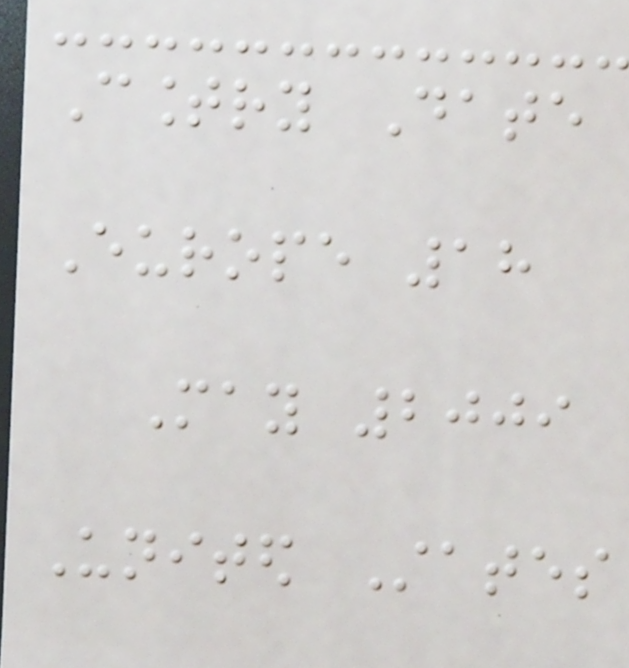Country Date
Europe 18
May 2009
United States
